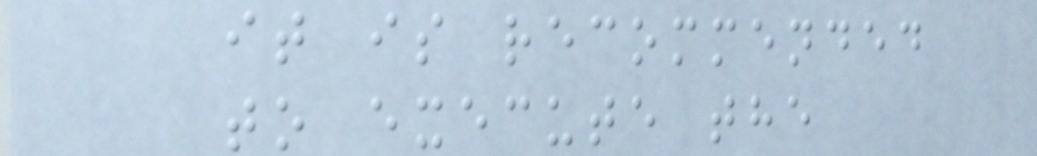it is recommended
to execute the
